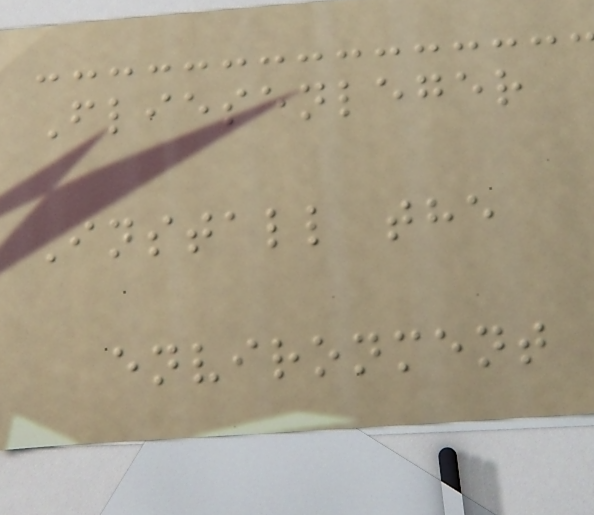Fliesenleger
Install the
environment
